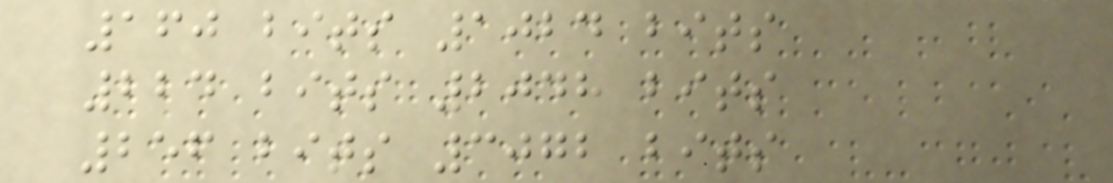160 bits 1024 bits
224 bits 2048 bits
256 bits 3072 bits
